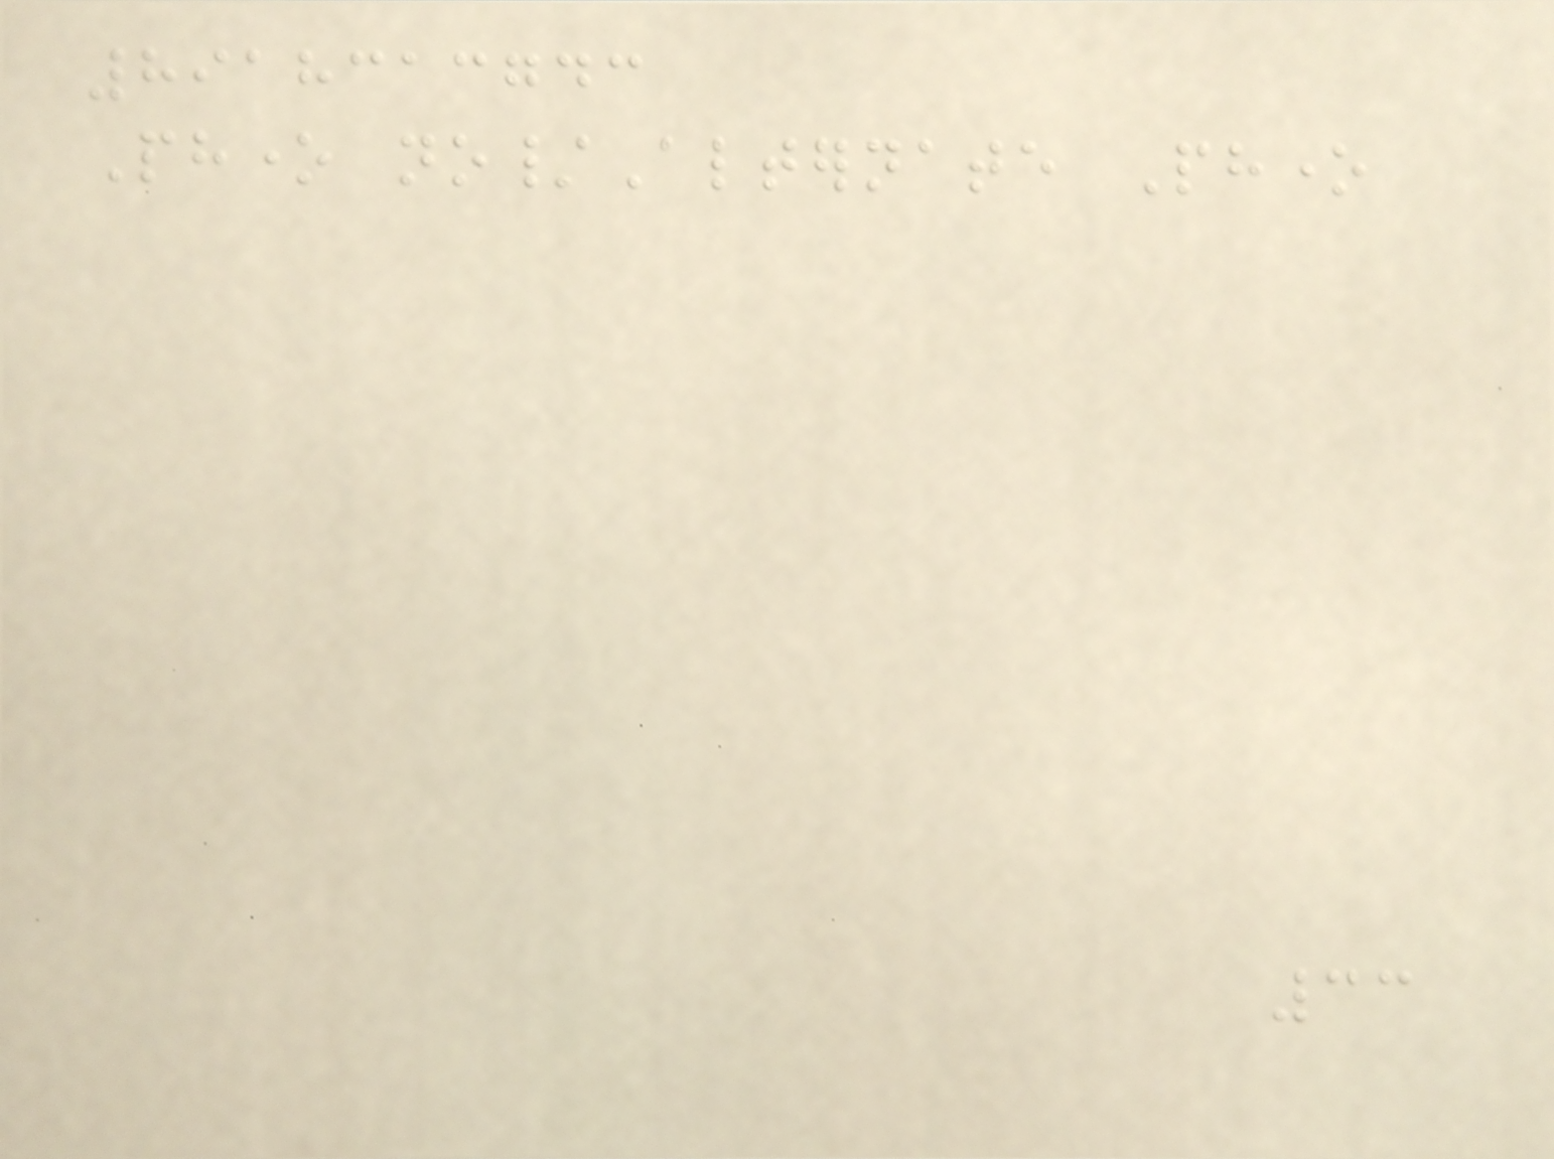8918313743
Phone no/Alternate Phone
33
